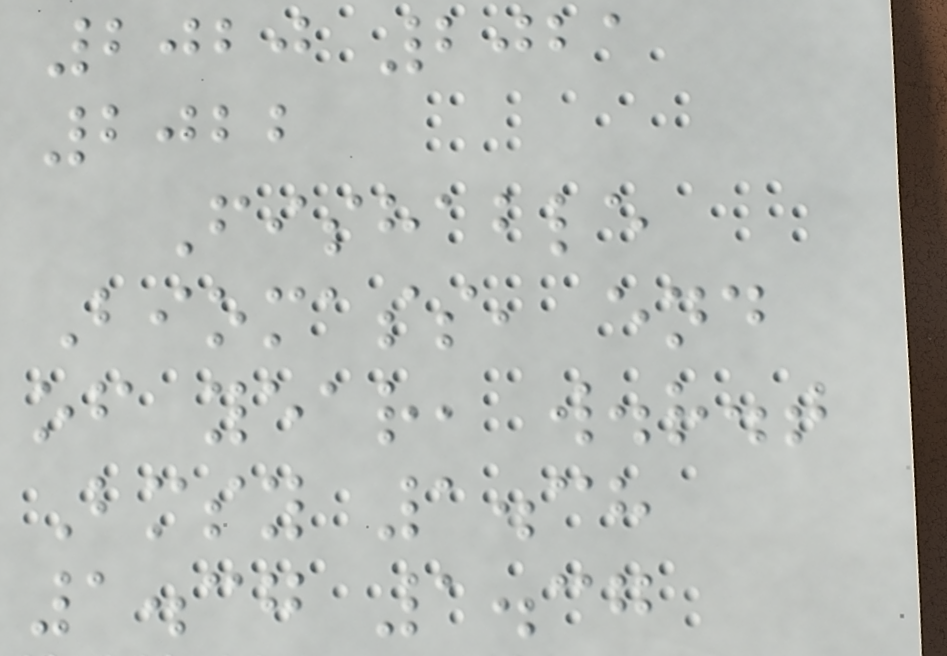2020 2021
2022
Fishable
Biomass, end
of year, w.r.t
Bmsy 1.38
1.37 1.37
